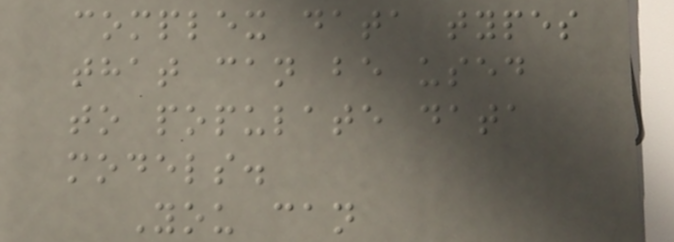complex data types
that can be used
to populate data
models.
You can
